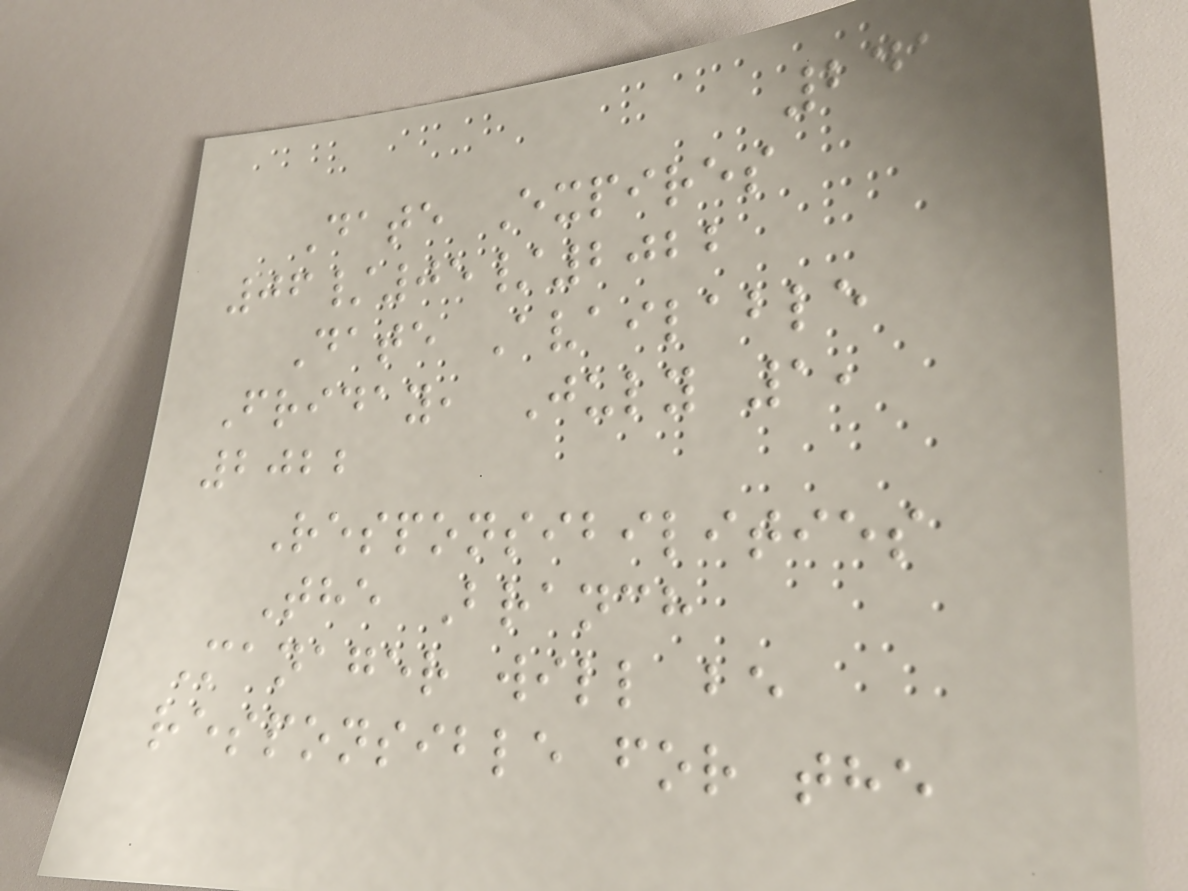241
Date Expires
06/05/2022
Date Available
Friday, July 1,
2022
Responsibilities
The Branch
Manager will be
responsible for the
